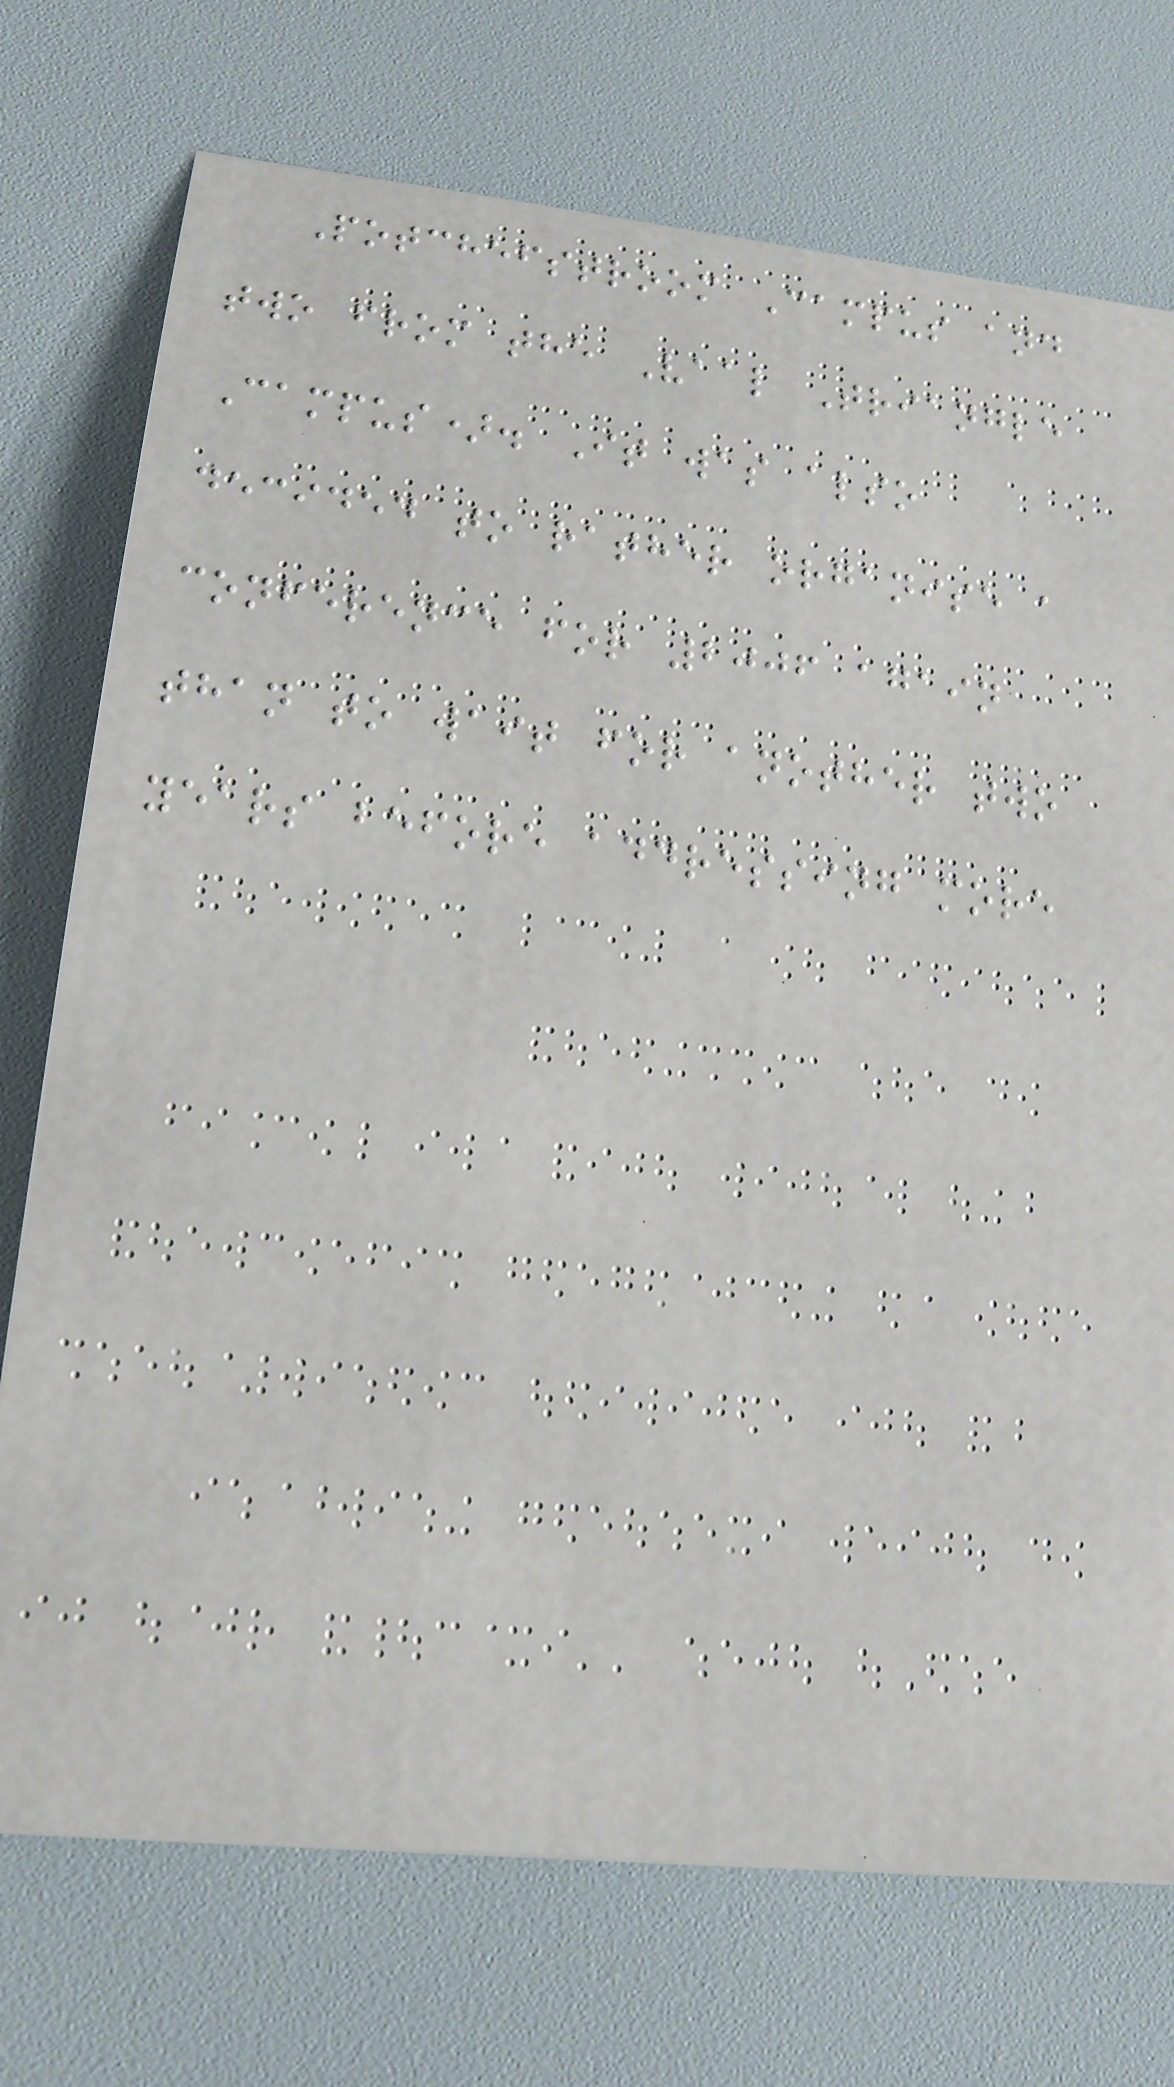Potchefstroom Campus and
two from the Vaal Triangle
Campus). It was also
decided to rather organise a
conference for 2006 again
than to wait for another two
years before addressing more
